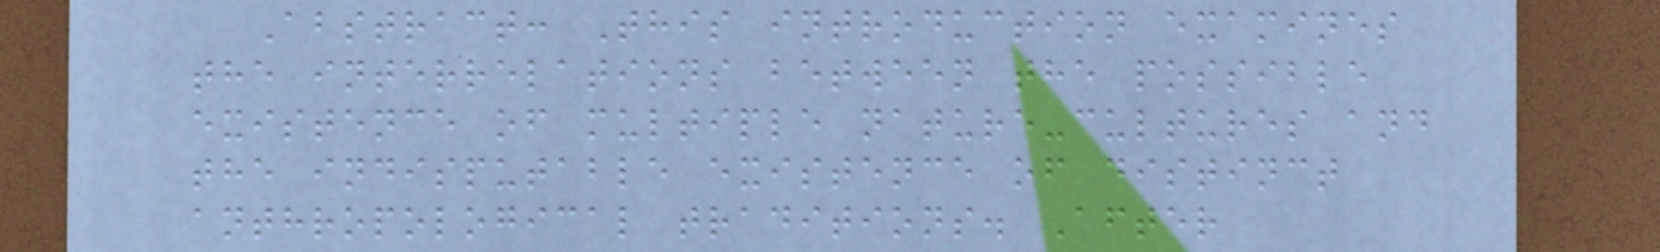Abstract: This introduction examines
the interrelations between the possible
existence of multiple nature-cultures and
the indisputable existence of distinct
anthropological traditions. After
